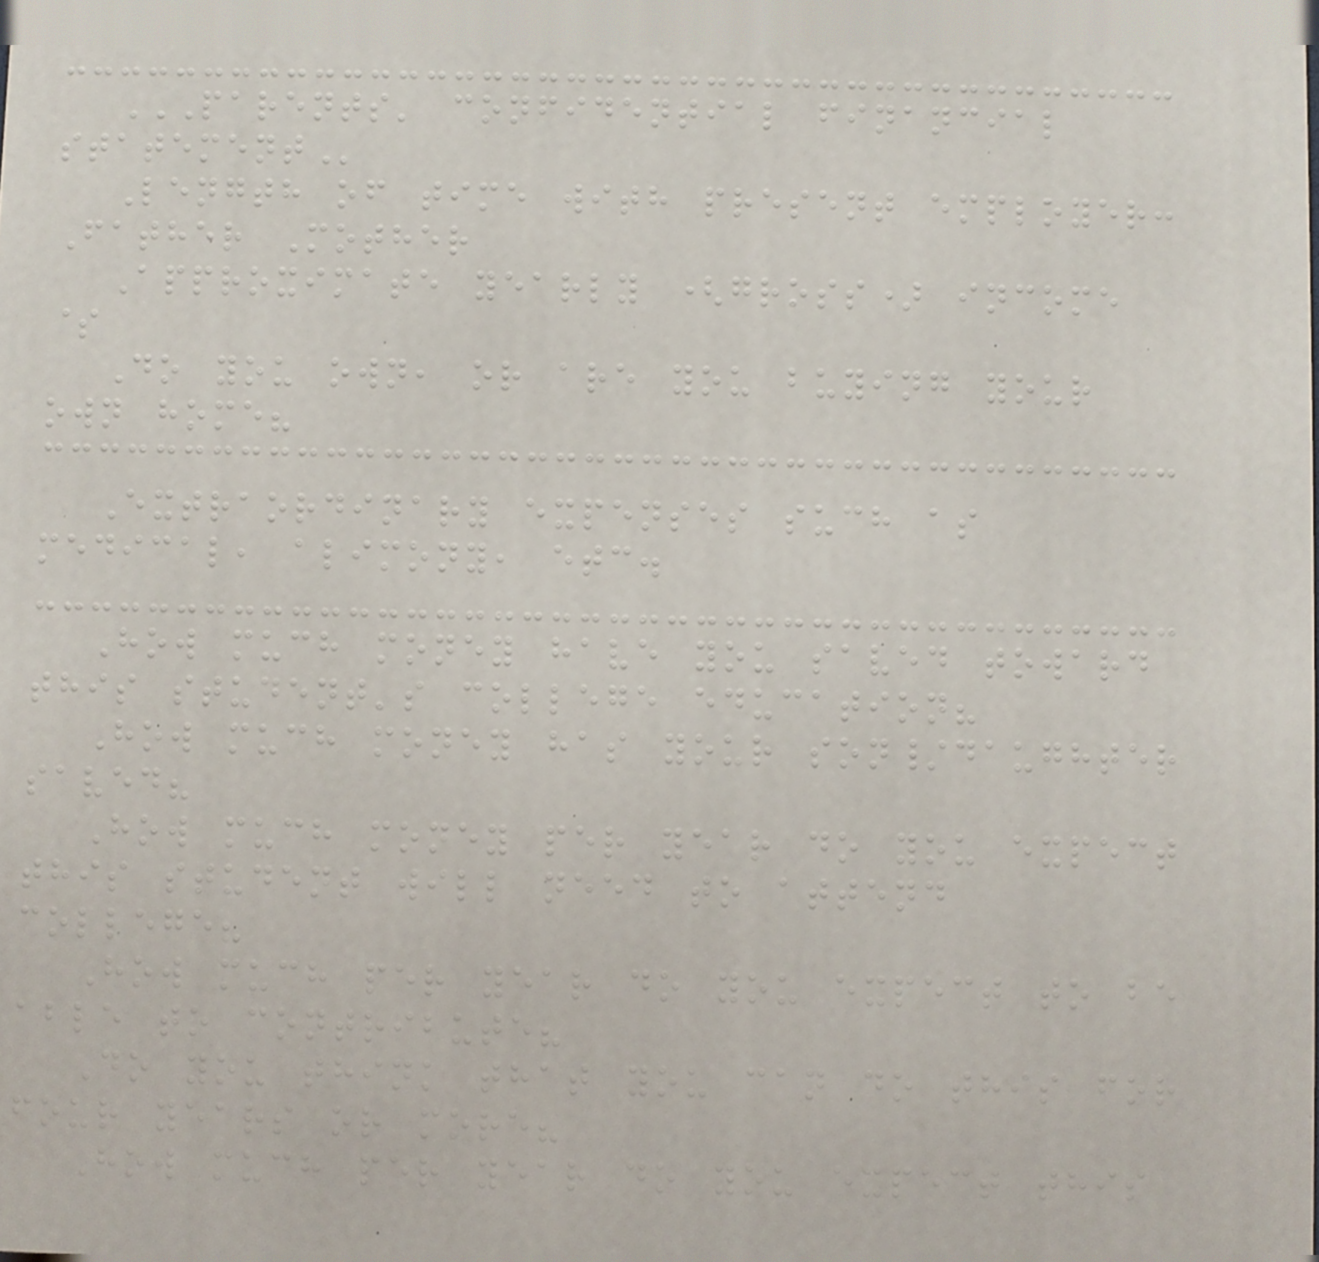PARENTS' CONFIDENTIAL FINANCIAL
STATEMENT
Length of time with present employer:
Father Mother
Approximate yearly (gross) income
$
Do you own, or are you buying your
own home?
Extraordinary expenses such as
medical, alimony, etc.
How much money have you saved toward
this student's college education?
How much money has your son/daughter
saved?
How much money per year do you expect
this student will need to attend
college?
How much per year do you expect to be
able to contribute?
Do you think that you can do this for
four years or more?
How much per year do you expect this
